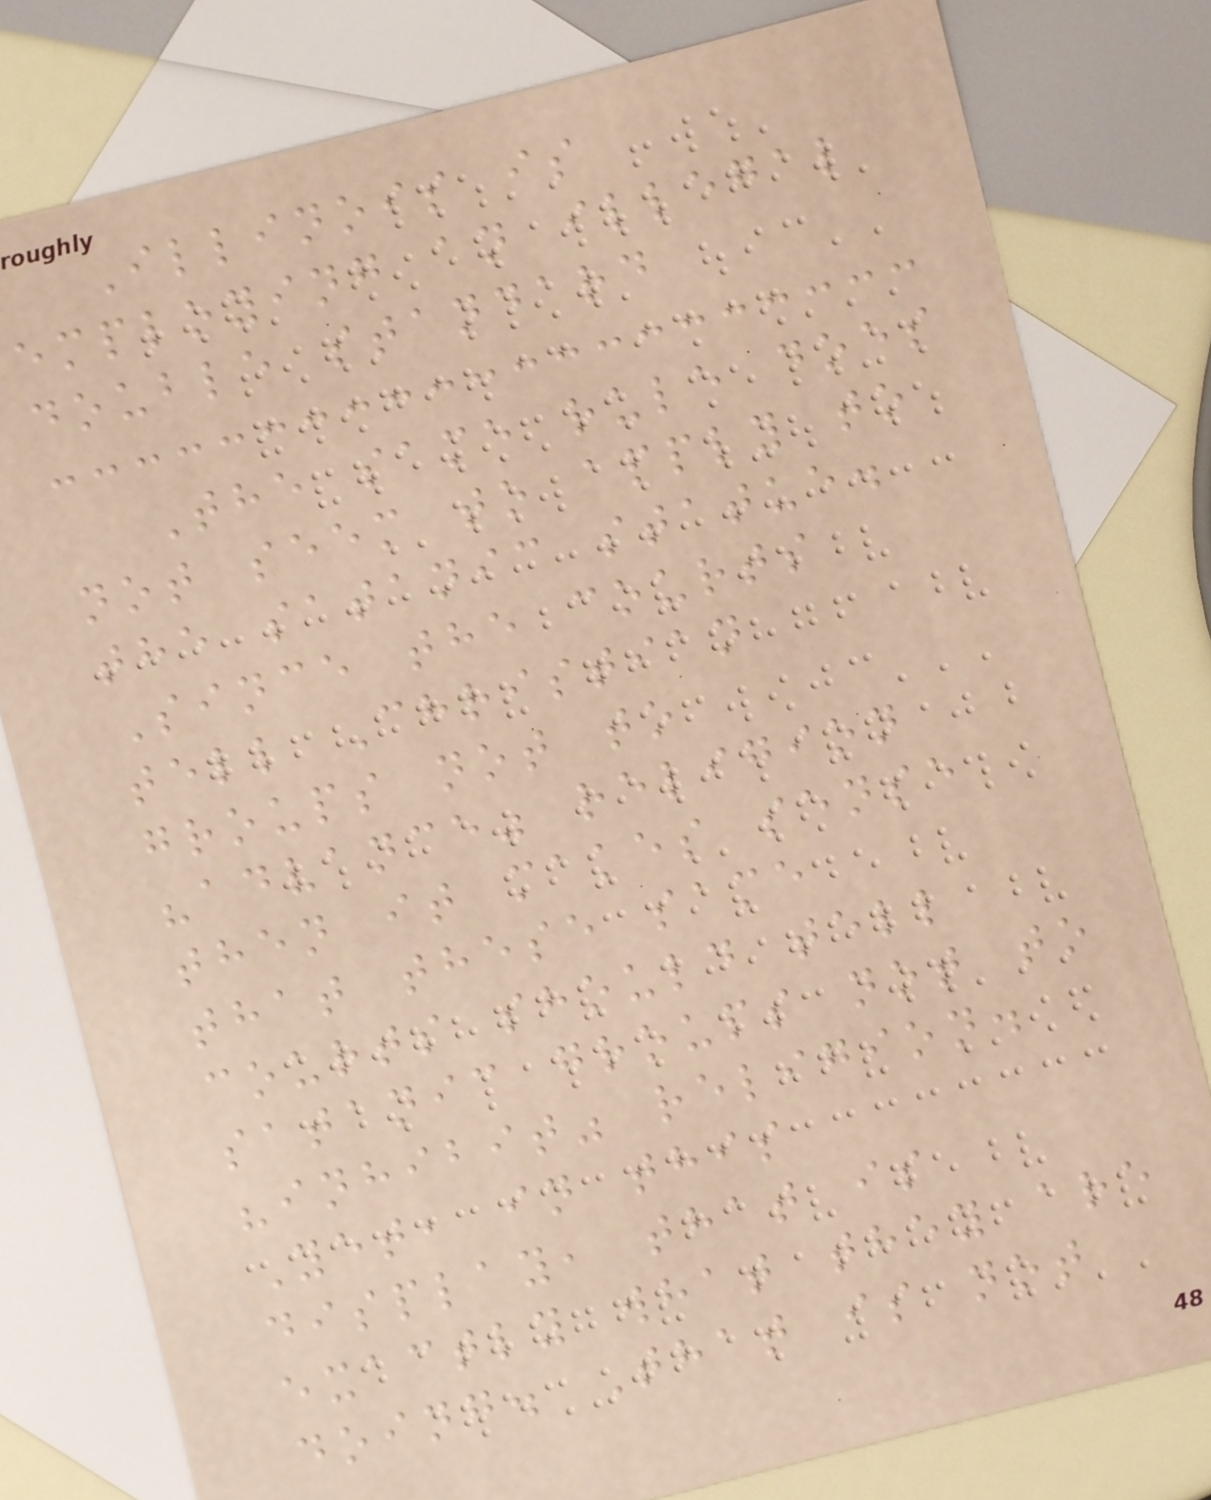Illinois is
employing an illegal
double standard
The same rule does
not seem to apply to
the satanic statue.
Since the courts
tell Christian
groups not to
"advance" religion
then it makes sense
that these same
courts should tell
satanic groups not to
"inhibit" religion.
Yet, in this
display, that is
exactly what they are
doing. That is not
